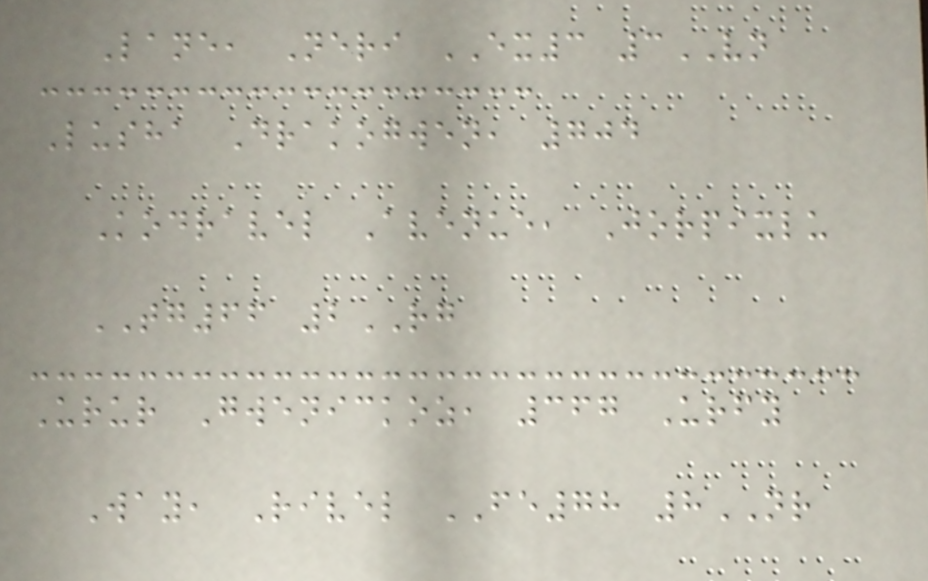Lane, Neri EX3 3VN
Lusha Drakogwen, 704
Kodravel Avenue, Jorpixlu
TG66 2RG
Urur Gwenickoz, 367 Urfy
Way, Rivel FE78 8NR
